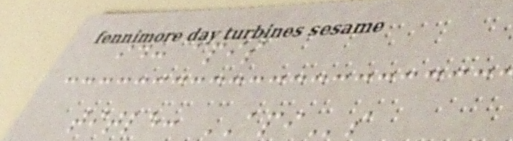id: apis
title: APIs
